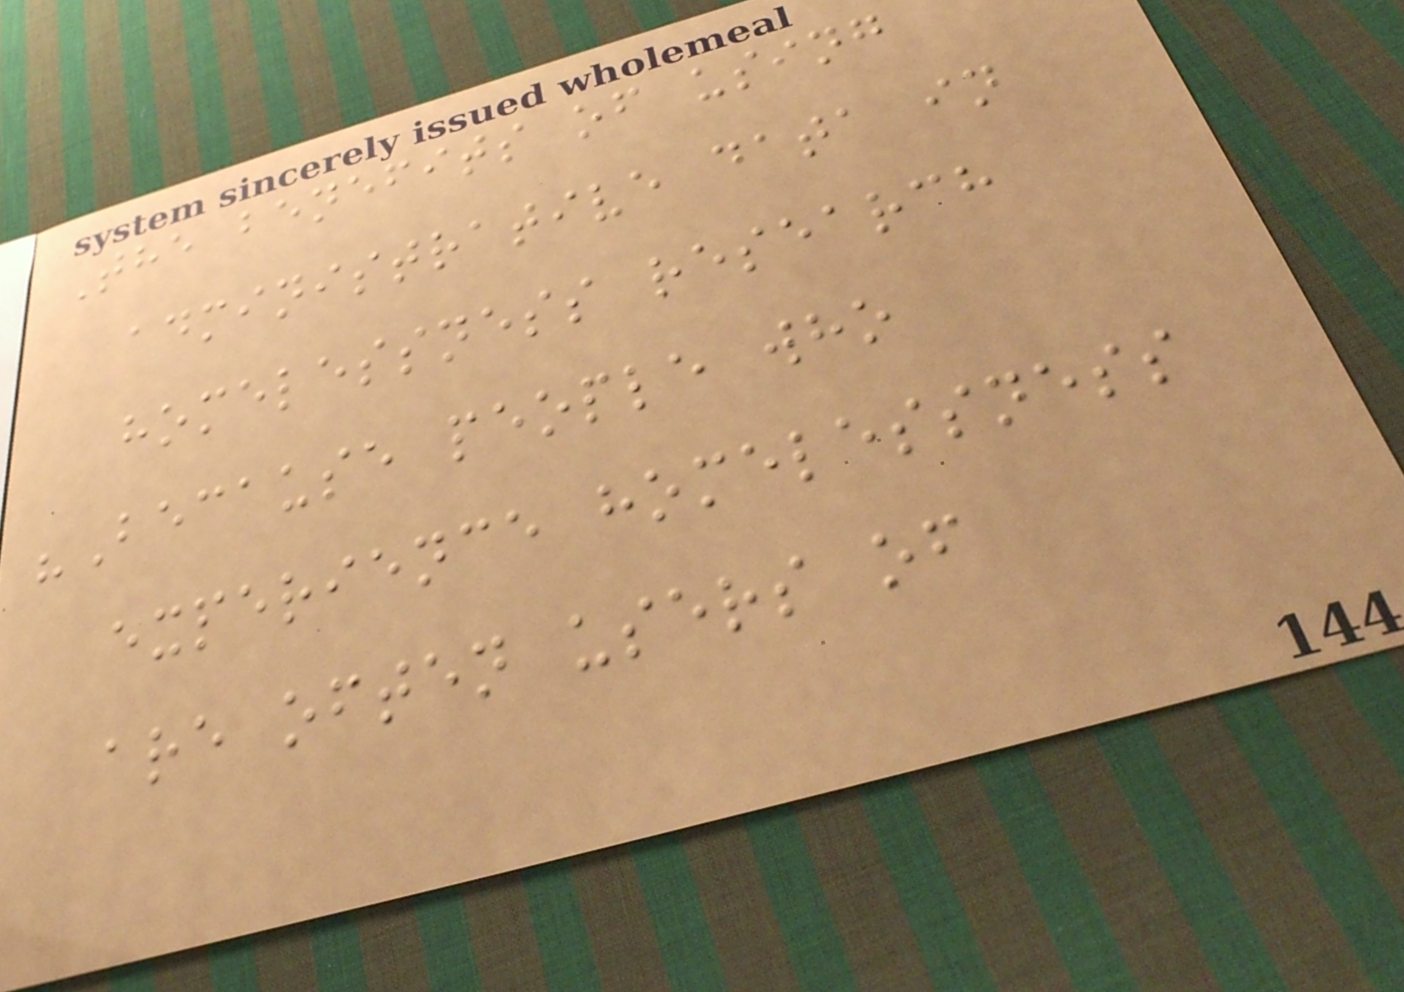The benefits of using
administrative data in
homelessness research
"Because people who
experience homelessness
are often users of
